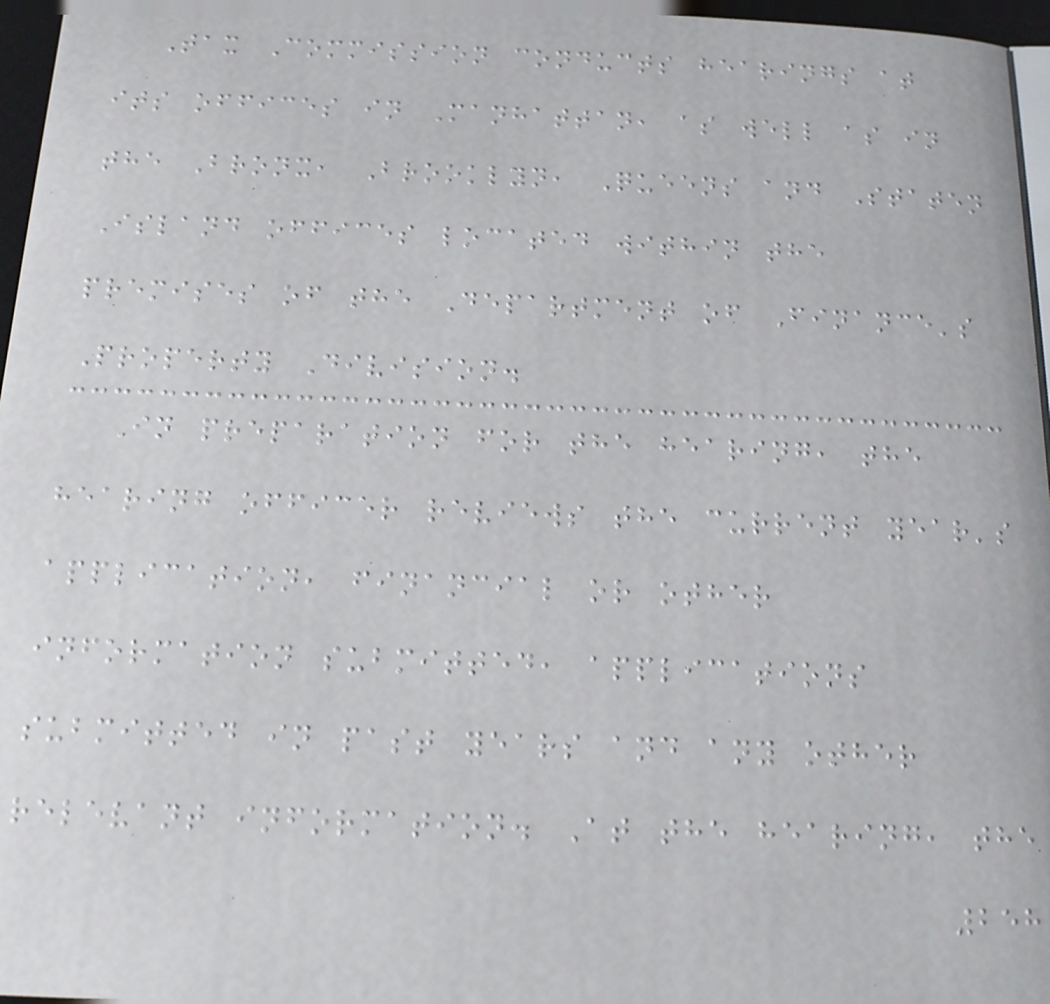Tax Commission conducts hearings at
its offices in Manhattan, as well as in
the Bronx, Brooklyn, Queens and Staten
Island offices located within the
premises of the Department of Finance's
Property Division.
In preparation for the hearing, the
hearing officer reviews the current year's
application, financial or other
information submitted, applications
submitted in past years and any other
relevant information. At the hearing, the
258
